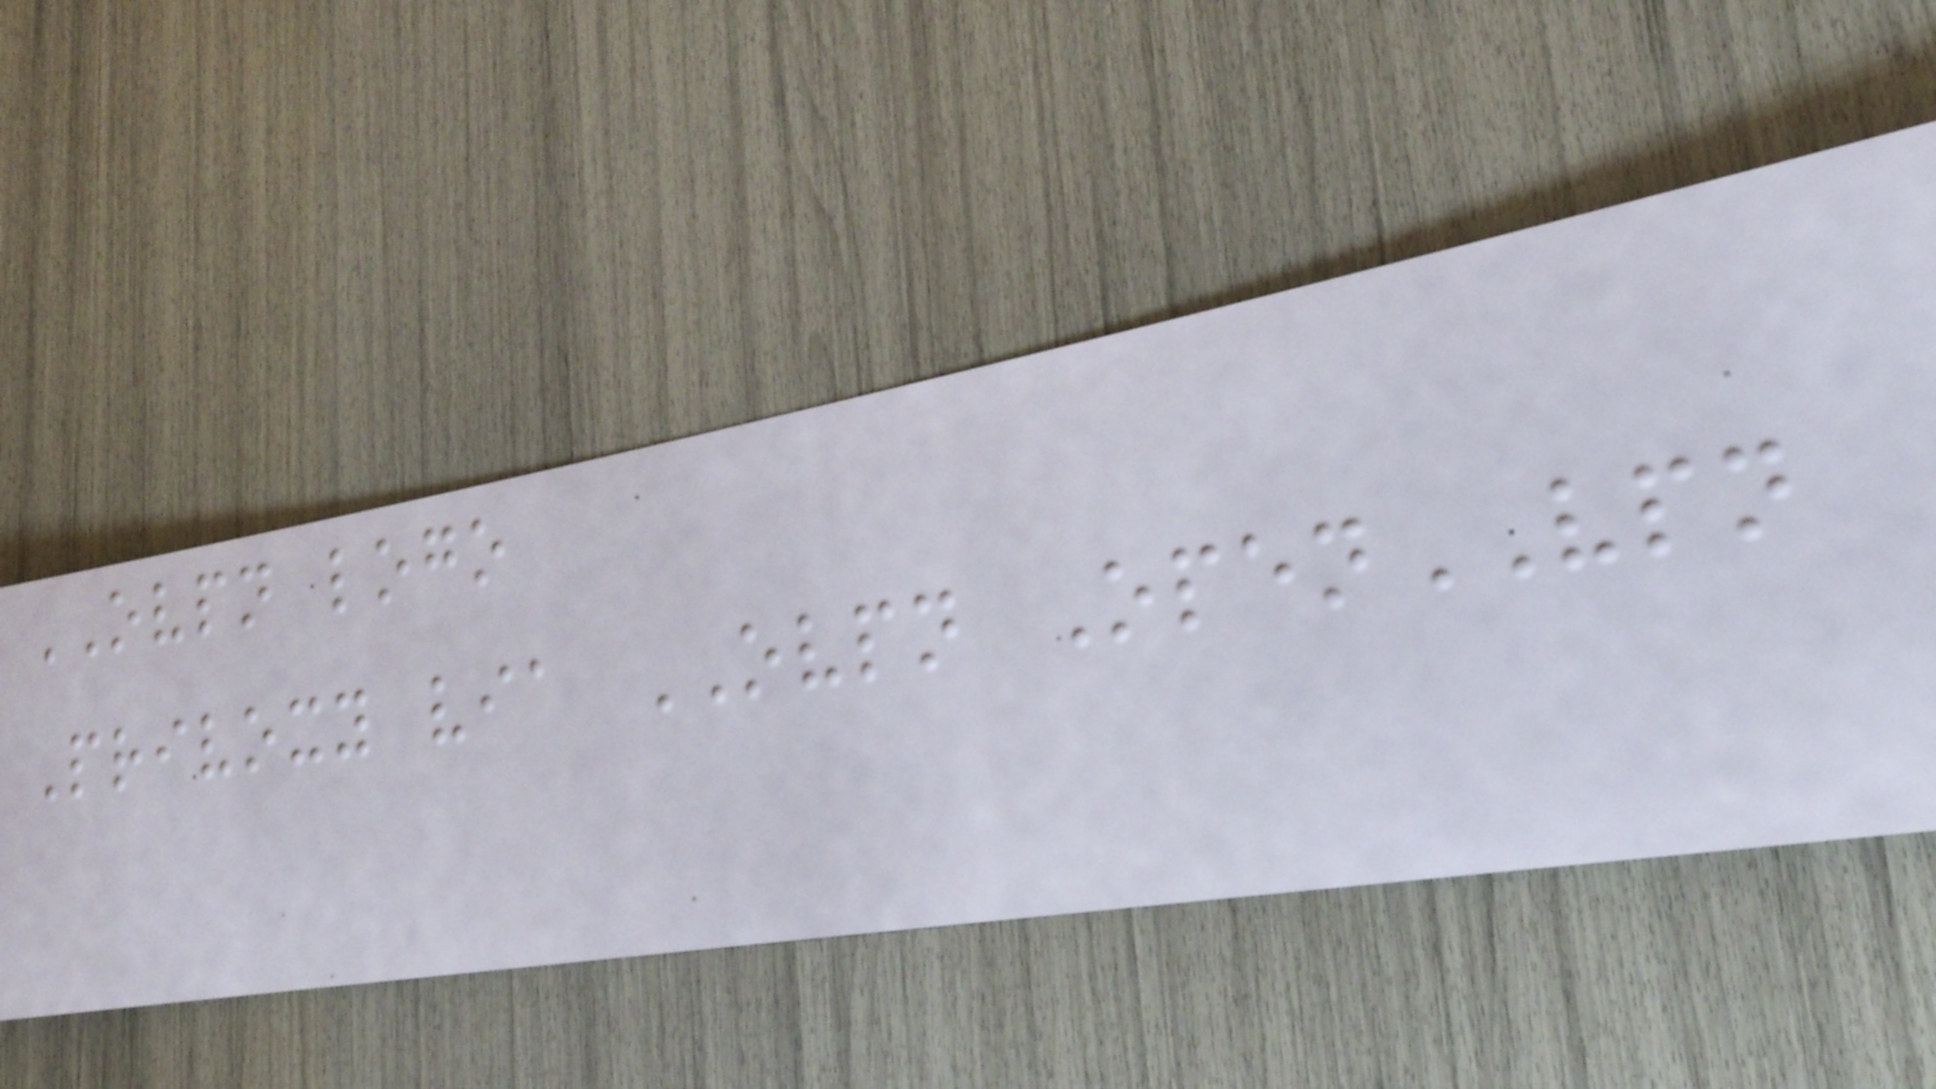OVPN logo
Privoxy via OVPN OpenVPN
